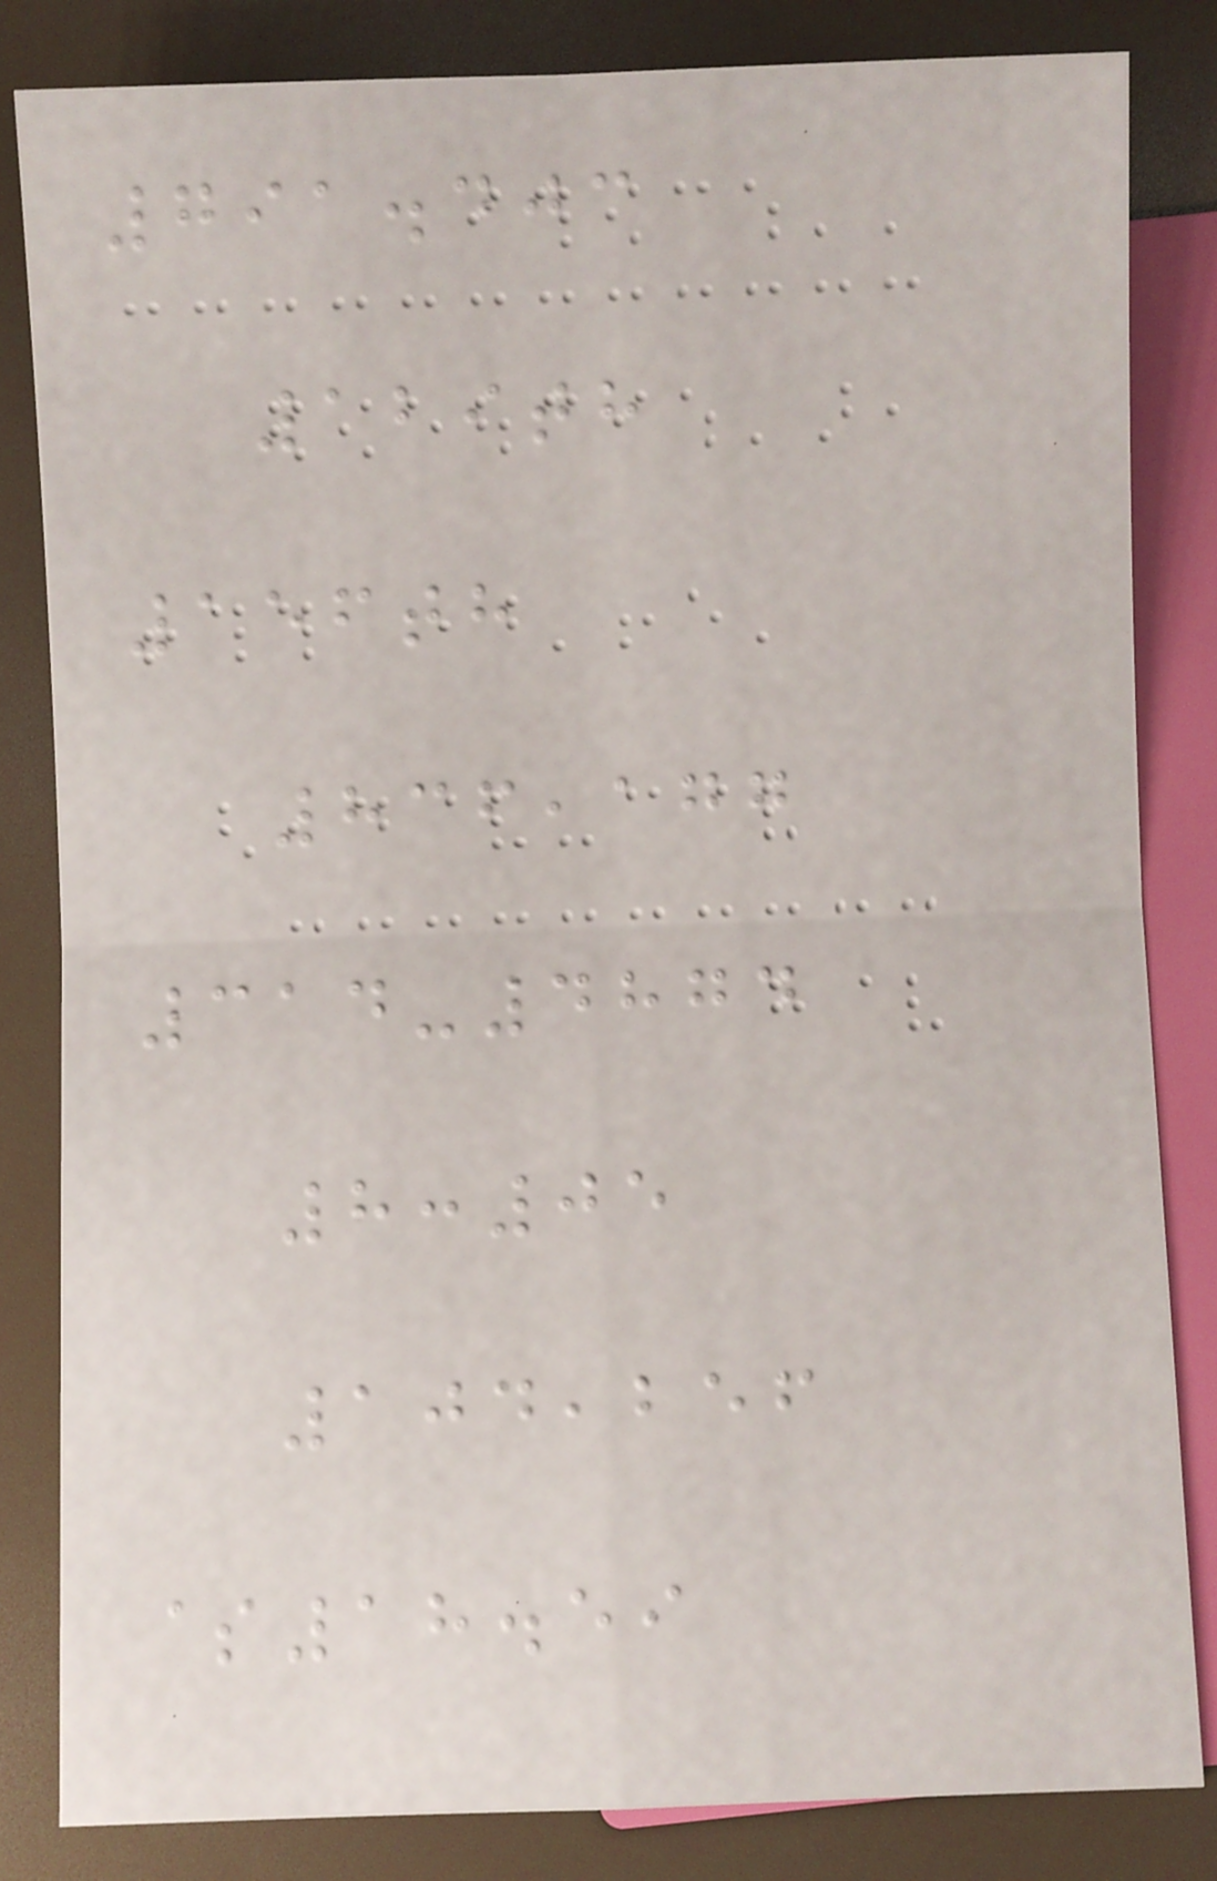791.403
129th
156th
836,177
314-4874
8:05
104,256
$18.59
